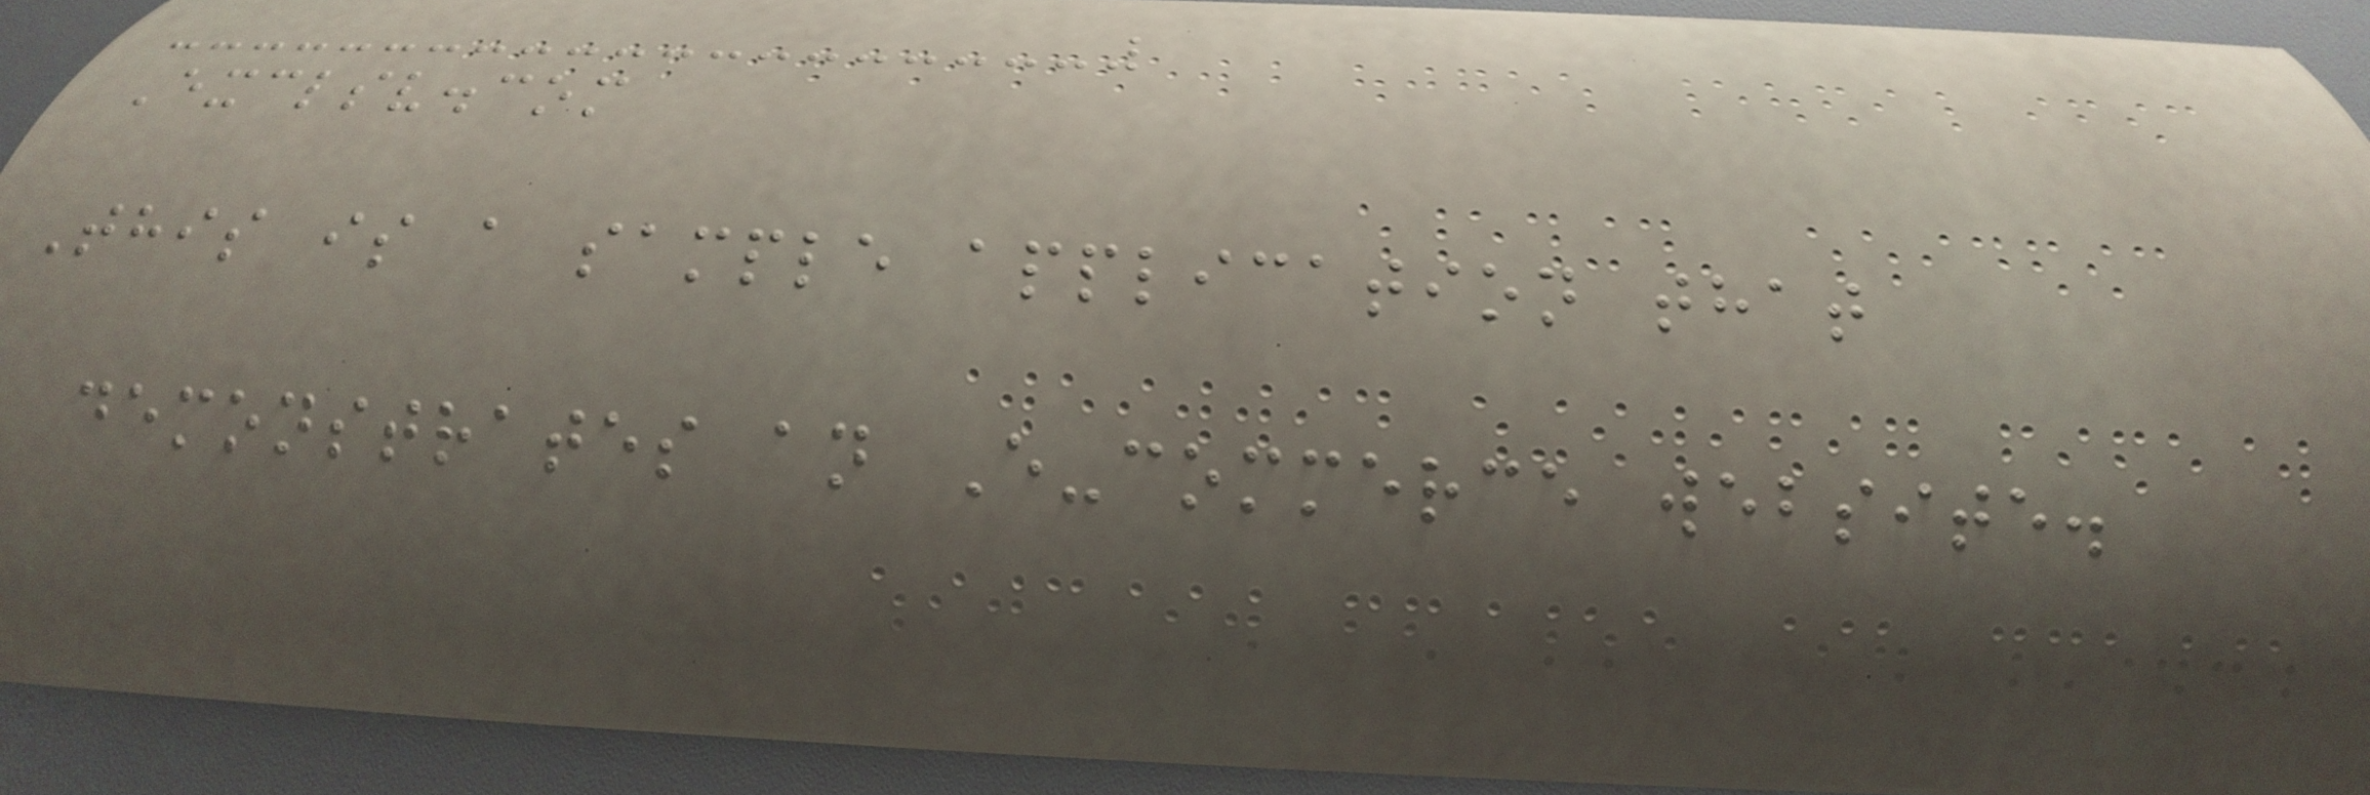Exclsv.com
This is a sample application that
demonstrates an E-commerce website.
